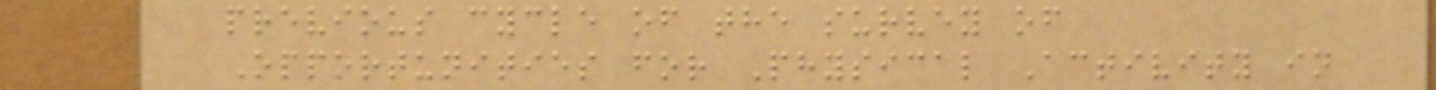previous cycle of the survey of
Opportunities for Physical Activity in
